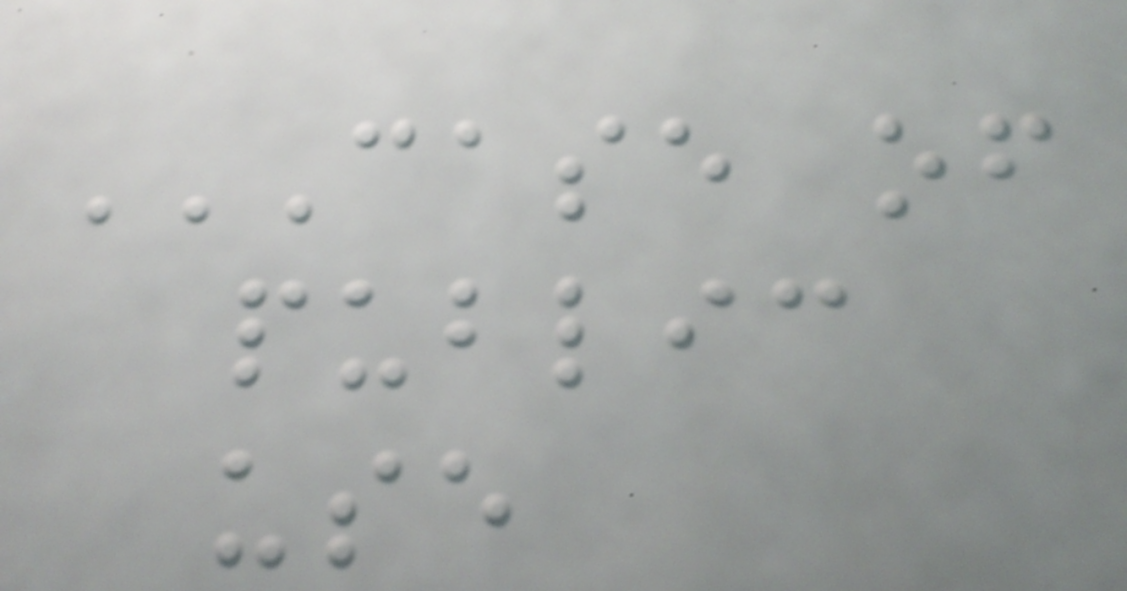CASE OF
PUBLIC
USE
